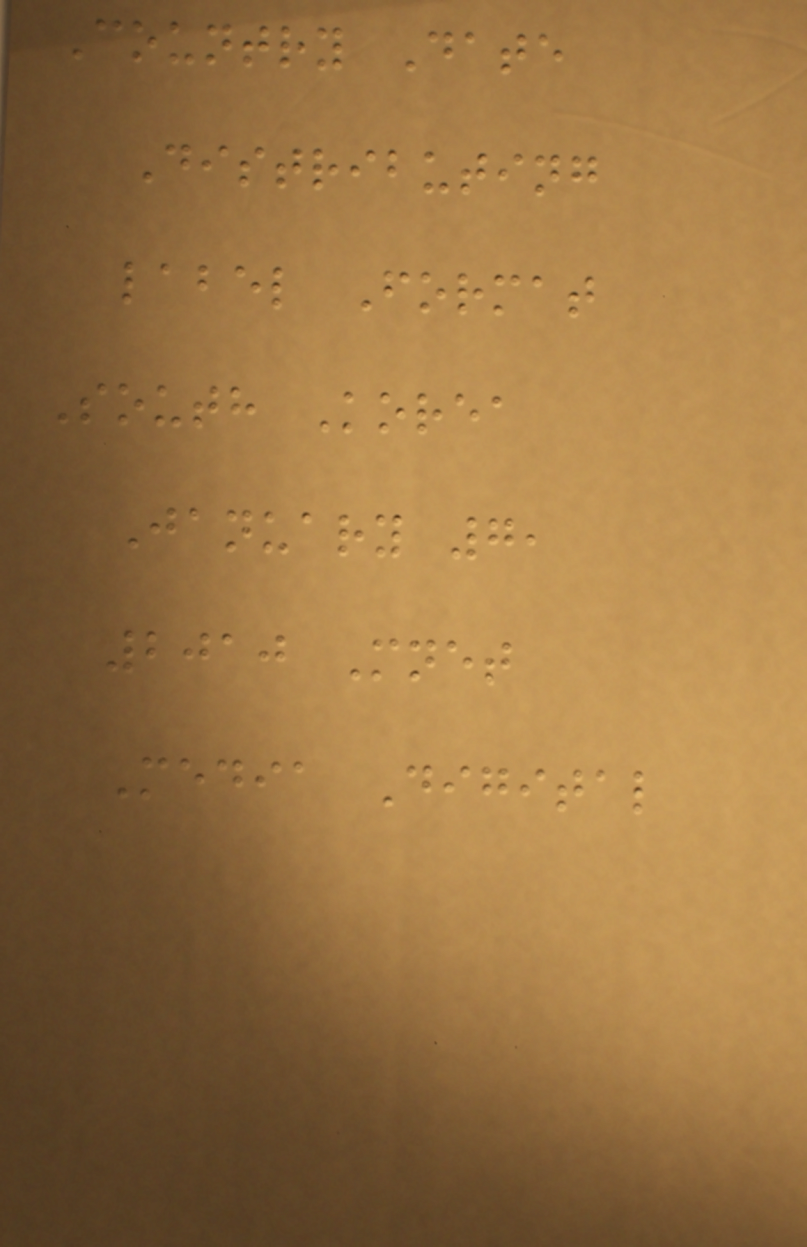Country Date
Distributing
label Format
South Korea
January 7,
2010 Mnet
Media Digital
